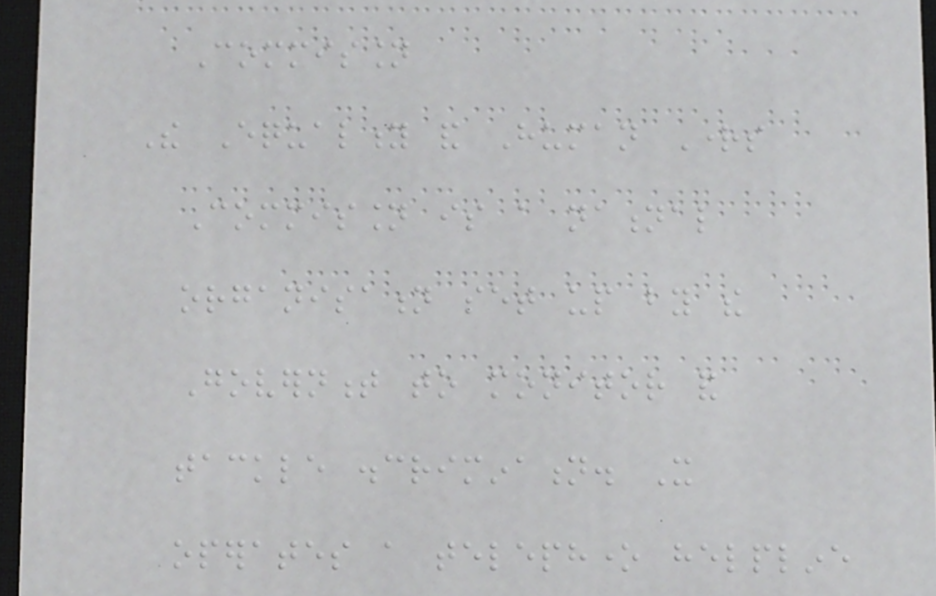Commission
The Equality and Human Rights
Commission is a national
organisation set up by the
Government to monitor and
tackle discrimination. It
operates a telephone helpline
